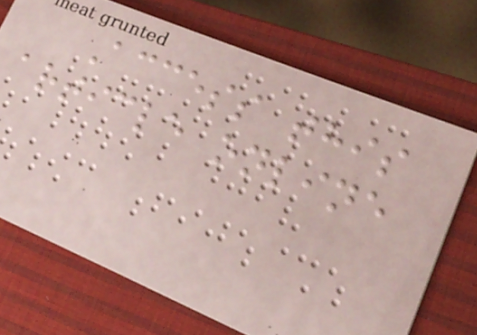Access this
article online
